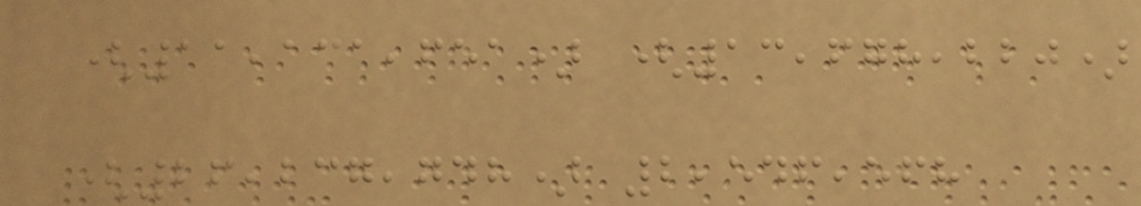(11,131,651) (13,678,220)
(26,237,748) 2,546,568
